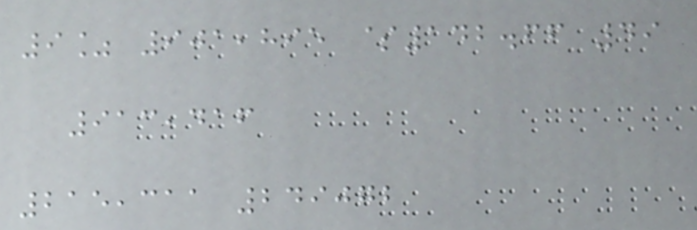9% 901,895 $142.66 49
913,416
215,311 249072
